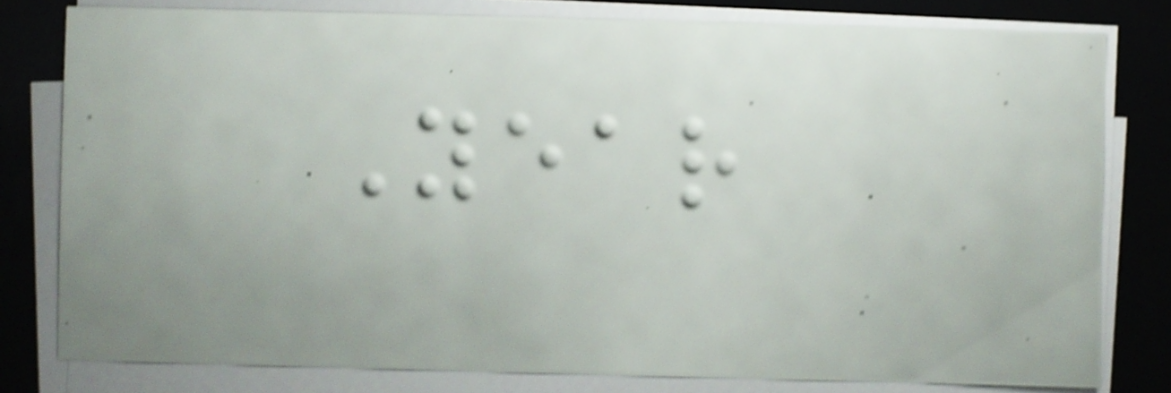Year
